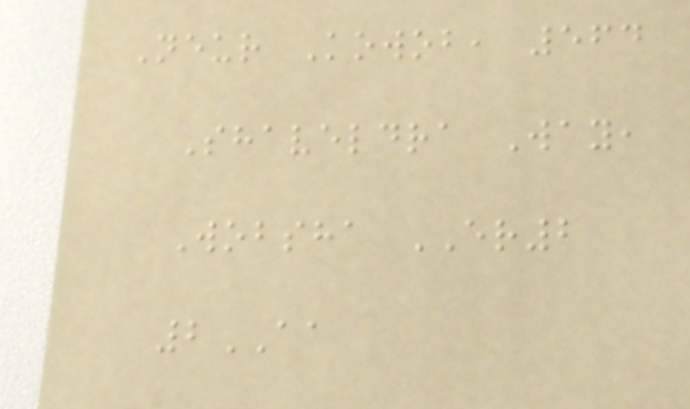Neur Kowob, 564
Shaveldra Way,
Wobsha ER2
2AA
